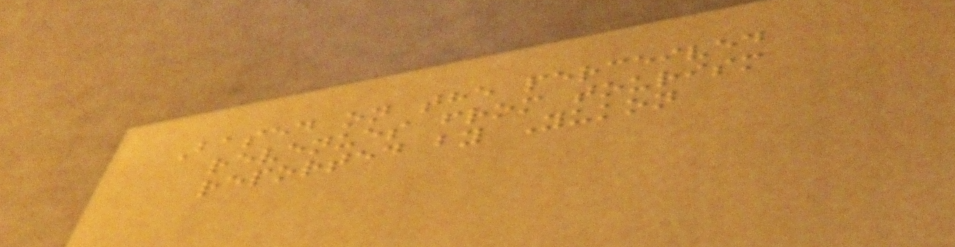Based on the perceived
revenues from tourism
reported by Yukon
